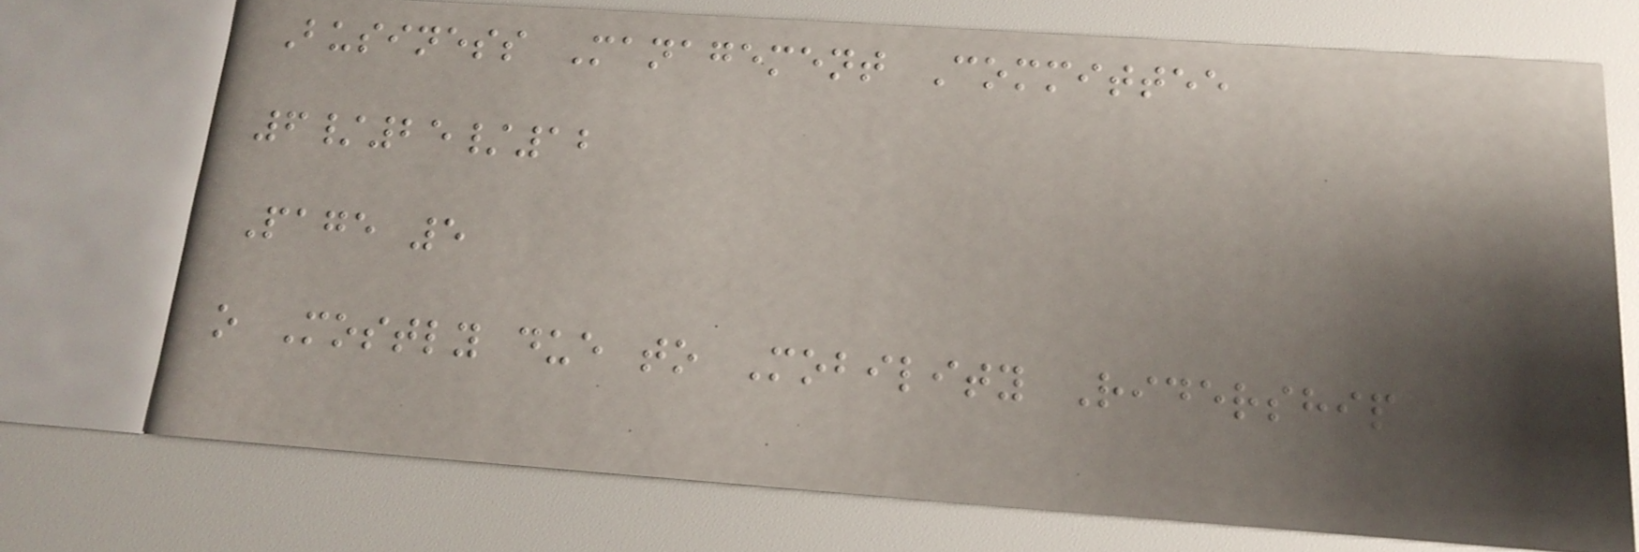Business Management Committee
6/25/12
Page 5
o Mostly due to Mobility Ridership
